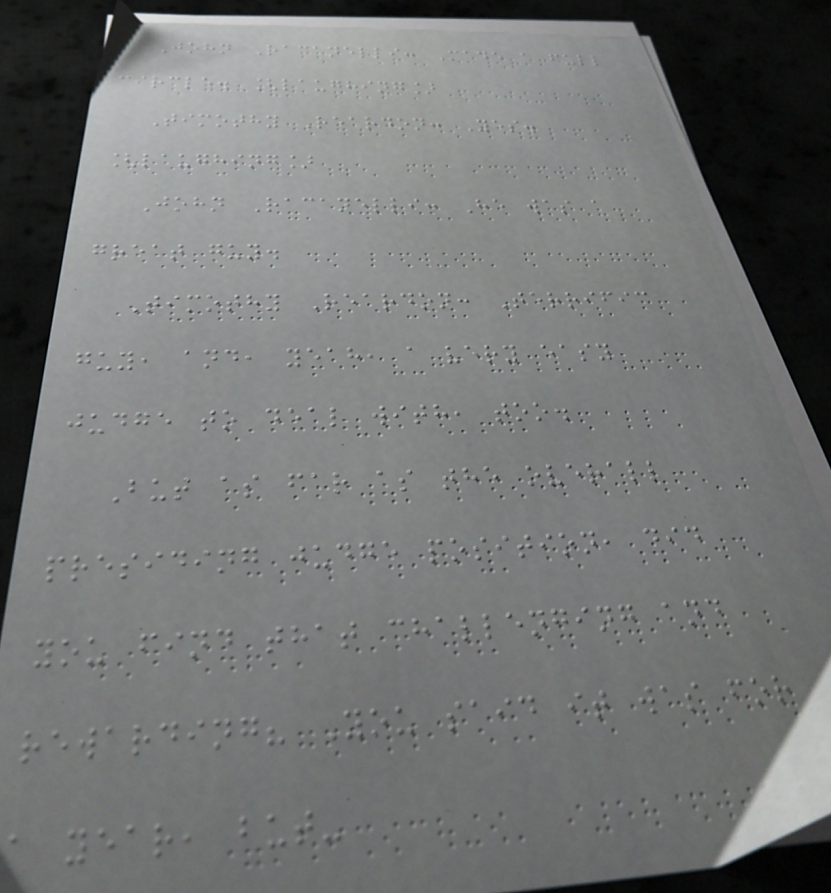John Racanelli: Made a full
circle. [laughing]
Timothy Reardon: Yes.
[laughing]
John Racanelli: He was a
great guy.
Timothy Reardon: Terrific
guy, and, yeah, a very easy
judge to deal with, too.
But as far as the overall
presiding judge position, did
you find that challenging and
rewarding? You said it was for
a year, but-
